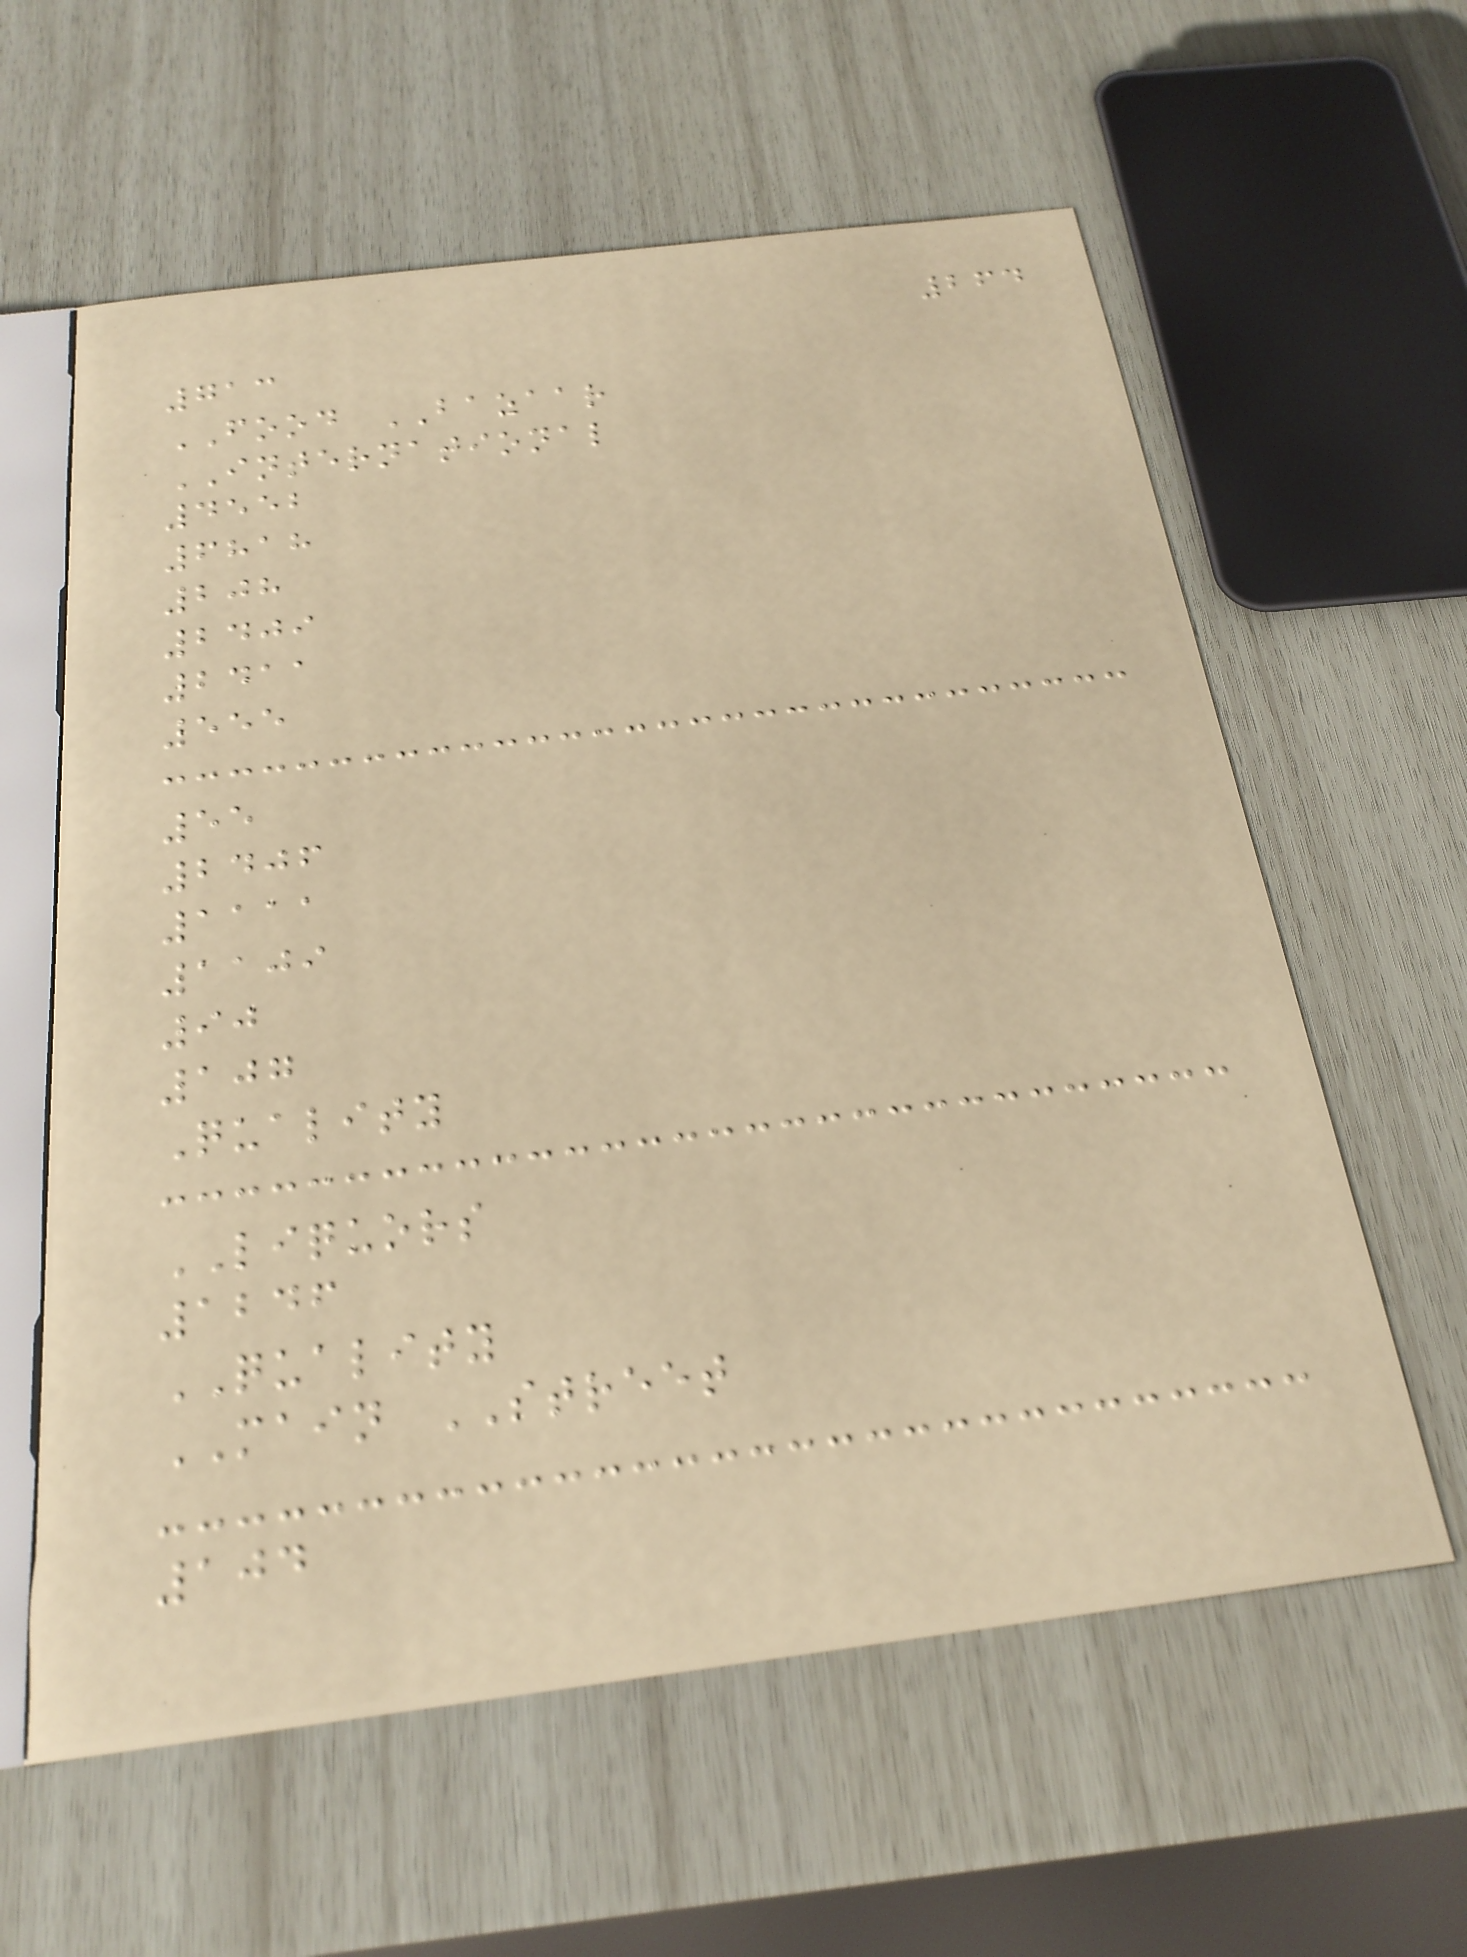264
713
FOOD BAZAAR
INTERNATIONAL
4552
6818
208
2409
2411
555
55
2406
1111
1109
90
107
Quality
LIQUORS
1246
QUALITY
MAIN STREET
104
